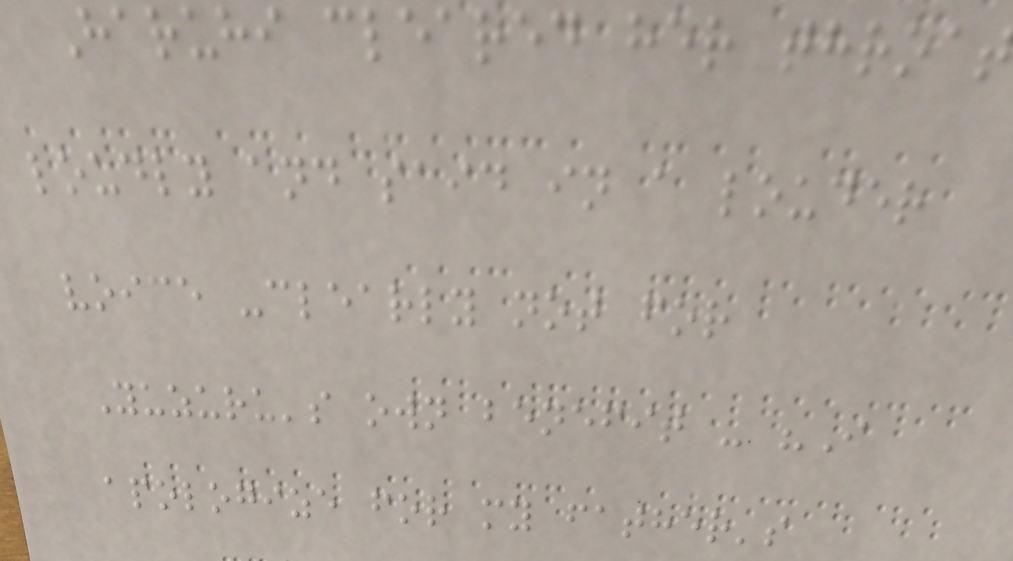Haruhi cleared her throat
loudly and said in a louder
voice -clearly not for
Yuzuru's own benefit - "I
apologize for my father's
